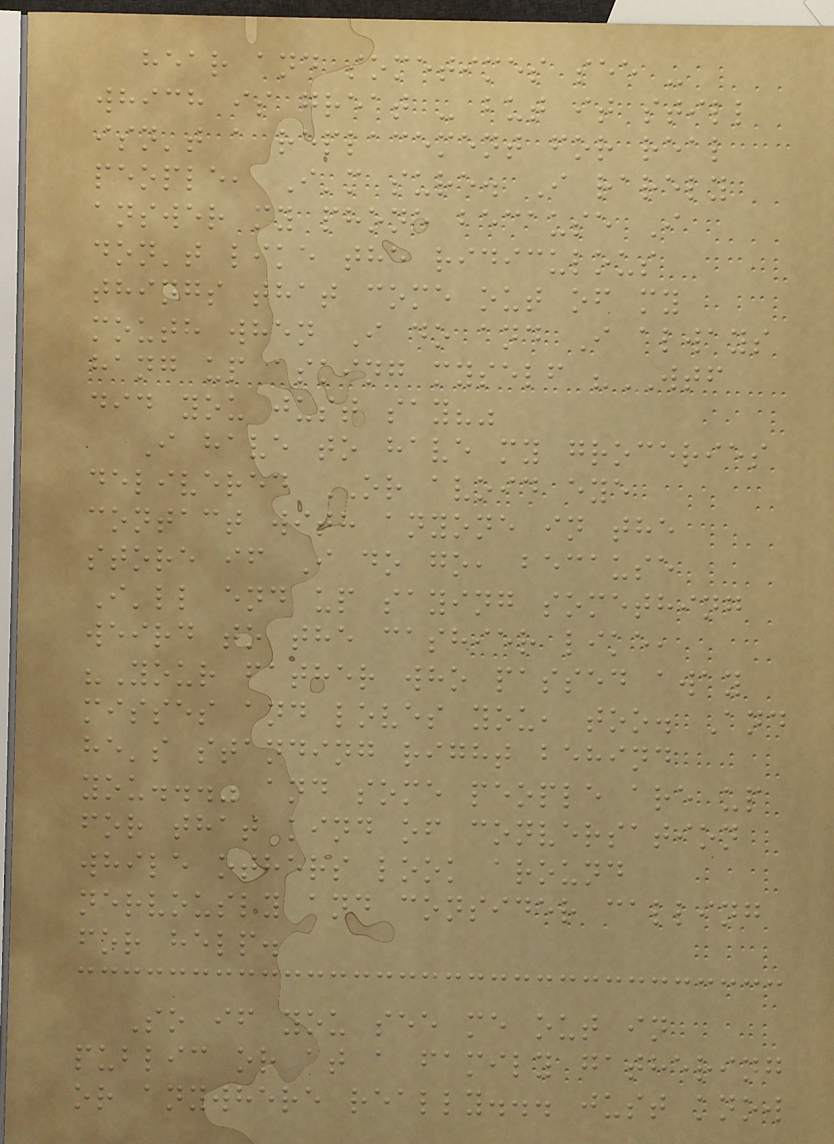hear and sometimes see -
which is great - but it still
isn't a replacement for real
people, I'm sure. I rarely
answer my phone because I
don't like the ridiculous
things that come out of my
mouth when I do and I always
hang up asking myself "WTF
did you just say?"
I have to have my groceries
delivered OR avoid eye
contact with anyone in the
store if I do go, because
I'll end up saying something
weird to the cashier like,
"Your father who passed away
misses and loves you, too. And
he's standing right behind
you..." and some people are up
for that kind of conversation
while others look around
nervously and consider calling
for help.
So if you see me out in
public or at a family gathering
or anywhere really... just know
